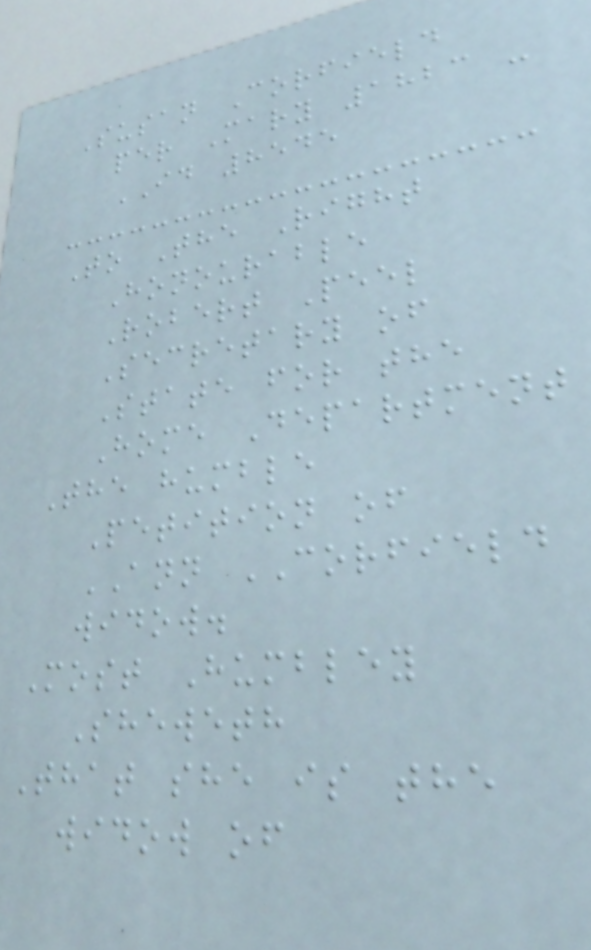Susan Corfield
per Mary 1823 -
ID 8545
To The Right
Honourable
Robert Peel
Secretary of
State for the
Home Department
The humble
Petition of
ANN CORFIELD
widow.
Most Humbley
Sheweth
That she is the
widow of
